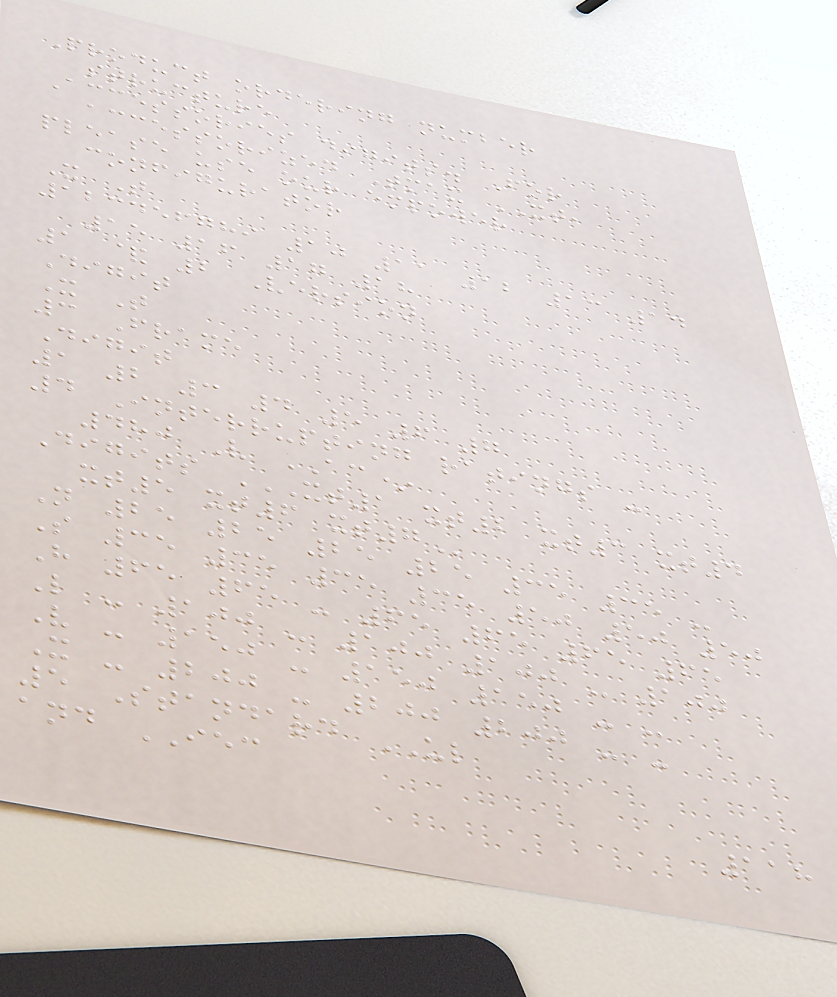Product ordering number
structure
Accessories digits. For
accessorized Tmax XT,
please use our empower
configurator
X T
123456789 10 11 12 13 14
15 16 17 18
1 & 2 Version
Digit
X T
3 Frame
Digit
1 2 3 4 5 6 7
4 Interrupting ratings -
480 V AC*
Digits XT1 XT2 XT3 XT4
XT5 XT6 XT7
N 25 25 25 25 35 35 -
S 35 35 35 35 50 50 50
H 65 65 - 65 65 65 65
L - 100 - 100 100 - 100
V - 150 - 150 150 - -
X - 200 - 200 200 - -
5 Standard UL
and IEC
118
